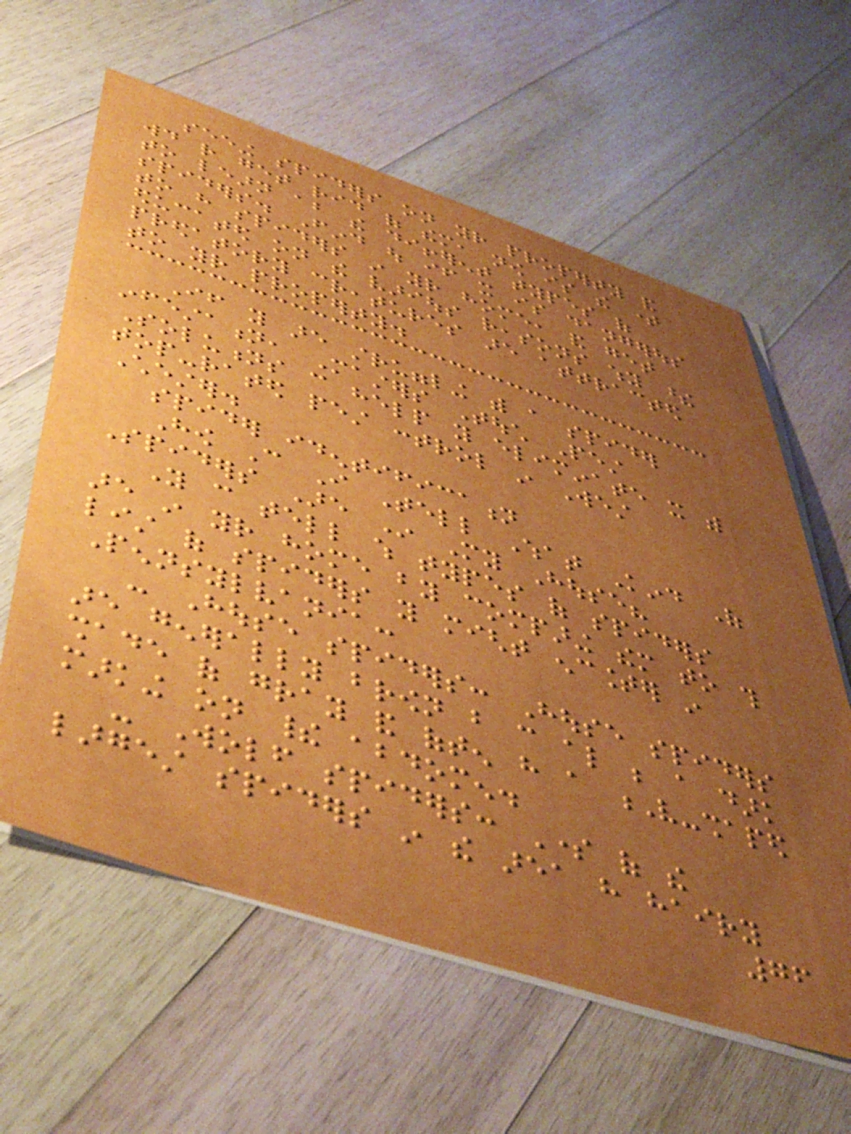seeing spiders on your property and
would rather get rid of them, now is the time
to learn about the different types of
spiders. Find out if it is dangerous
to have spiders in your home, and get
educated on the various reasons why these
predatory creatures are attracted
to your property.
If you are struggling with a spider
infestation, Masters Touch Pest
Solutions can help you eliminate it with
top-rated pest control in West
Chester.
spider identification
How Can I Tell What Kind Of
Spiders Are In My House?
You can tell which types of spiders
are in your home by comparing them to this
list of spiders you might encounter in
Pennsylvania:
- House spiders: House spiders
are generally brown but can also be a dark
shade of gray and often have a V-shaped
marking on their abdomen.
- Wolf spiders: Some of the
largest spiders in the area have hairy
76
